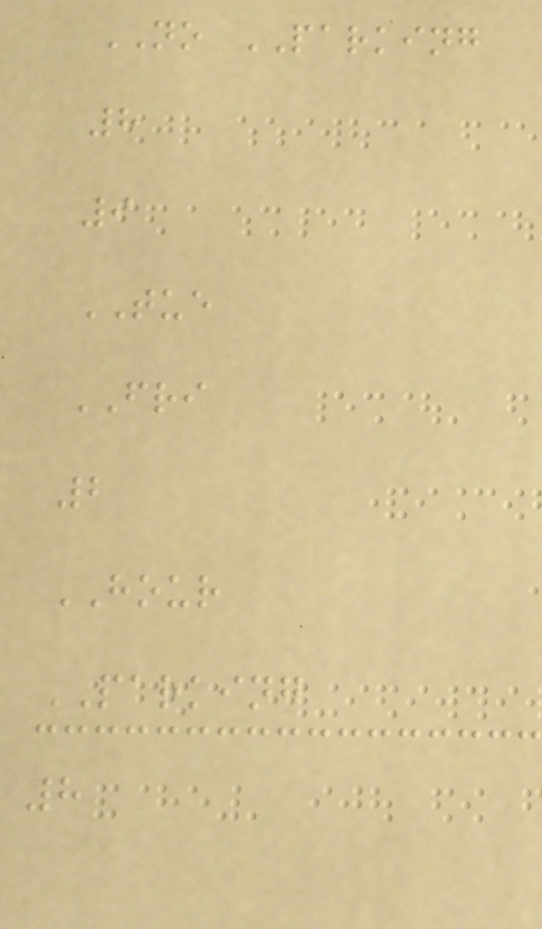NO PARKING
8
9
TUE
FRI
2
HOUR
PARKING
8
